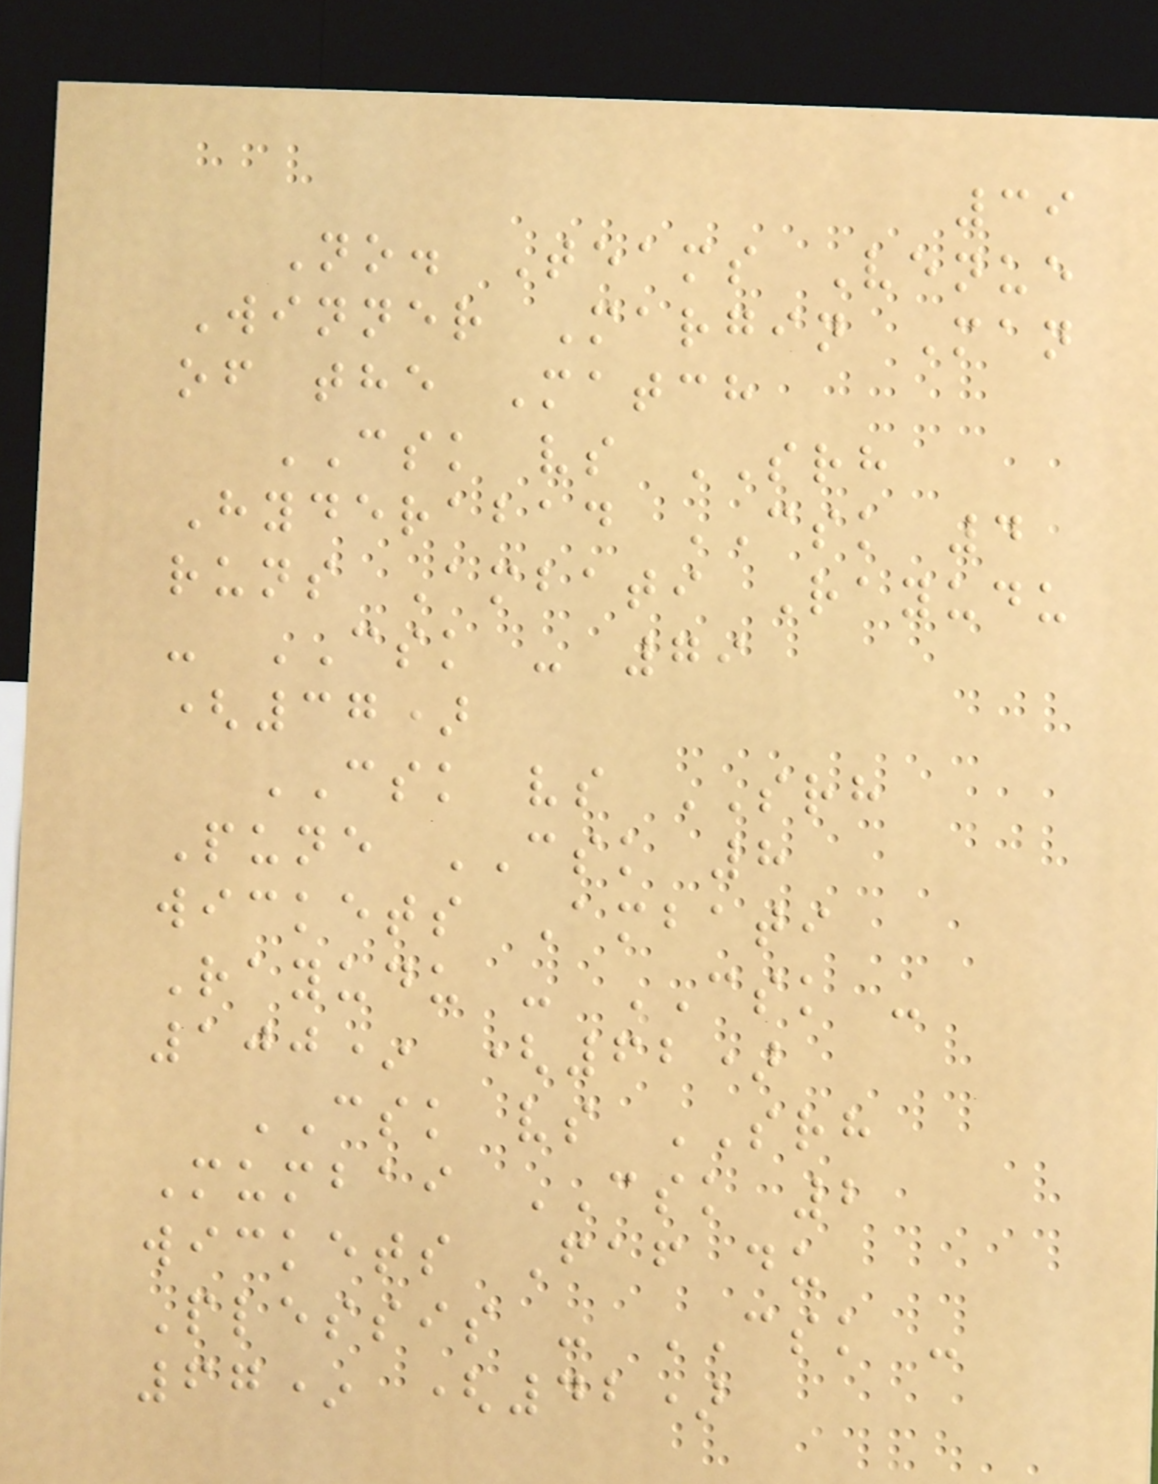39
No. Teams Venue
Winner Margin Man
of the Match
CSK vs SRH
Hyderabad CSK 4
runs Ambati Rayudu
- CSK - 79
(37)
CSK vs SRH
Pune CSK 8
wickets Ambati
Rayudu - CSK -
100* (62)
CSK vs SRH
Mumbai CSK 2
wickets Faf du
Plessis - CSK -
67* (42)
